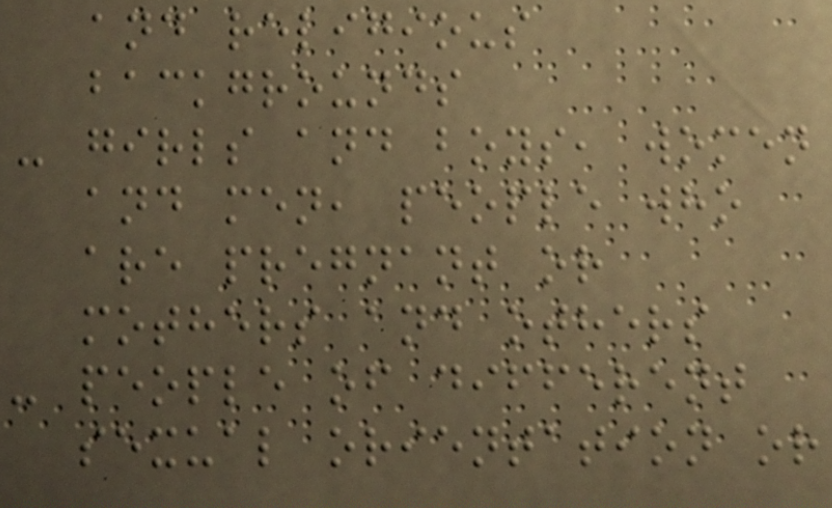and religious
backgrounds
- girls and boys, women
and men, people who
are pregnant or
mothers and others
- people of different
sexual orientation or
